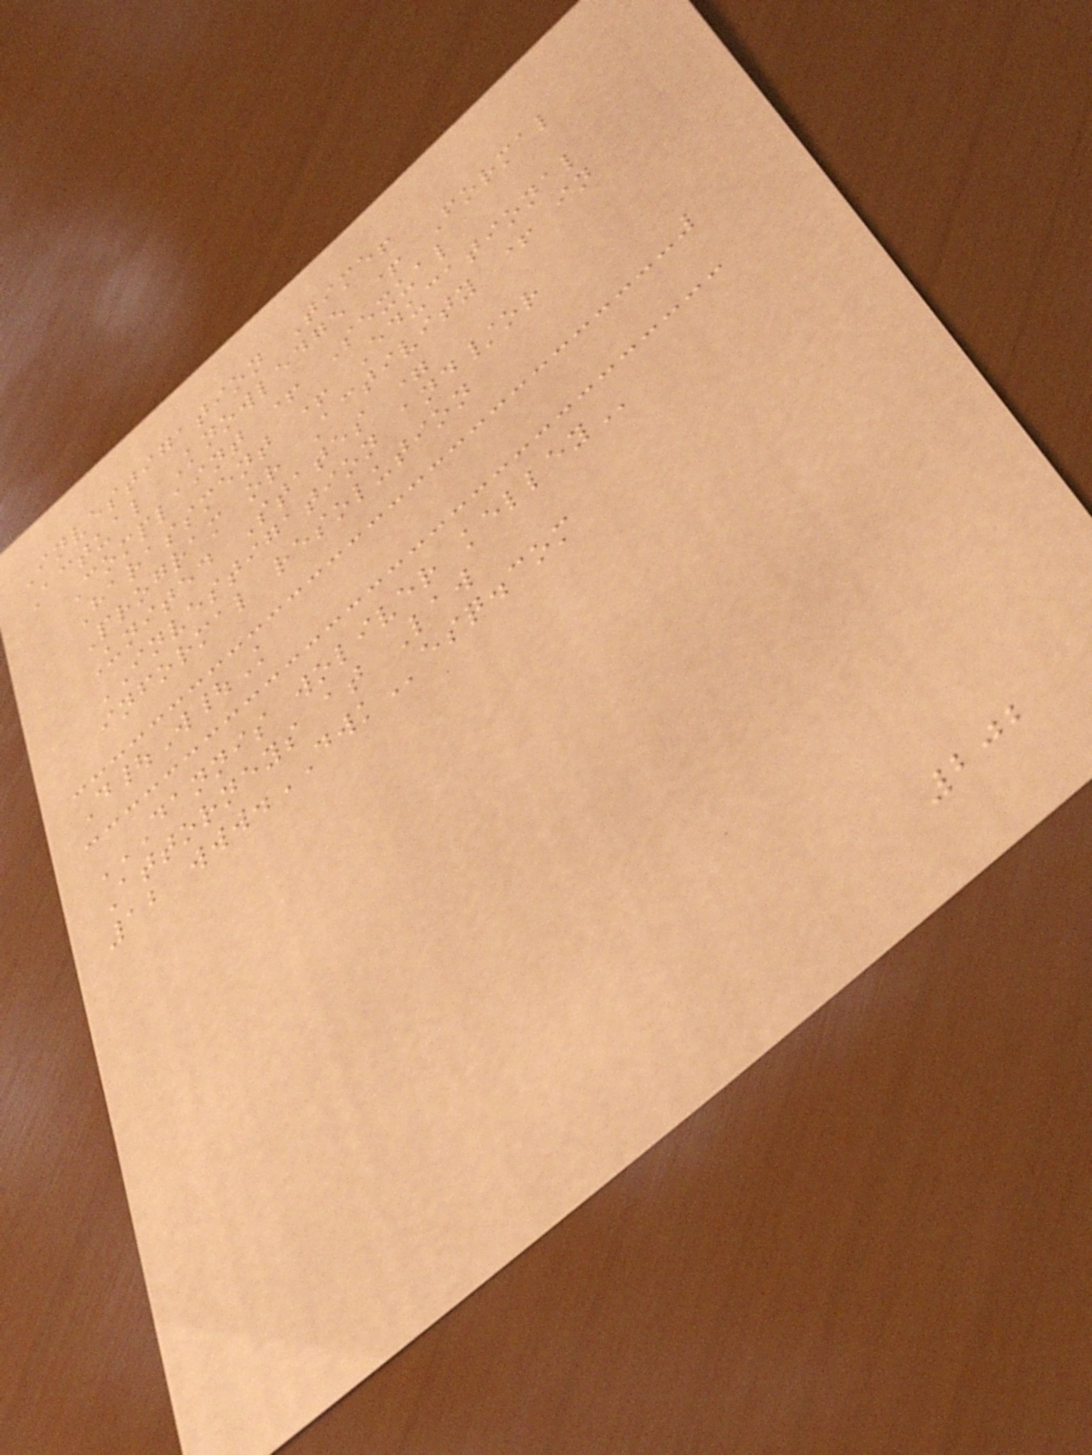Investigation Time!
Actual Knowledge + Formal
Complaint + Sexual
Harassment + Educational
Program or Activity + in
United States =
INVESTIGATION and/or
informal resolution
D|W|K
DANNIS WOLIVER KELLEY
Attorneys at Law
12 www.DWKesq.com
202
